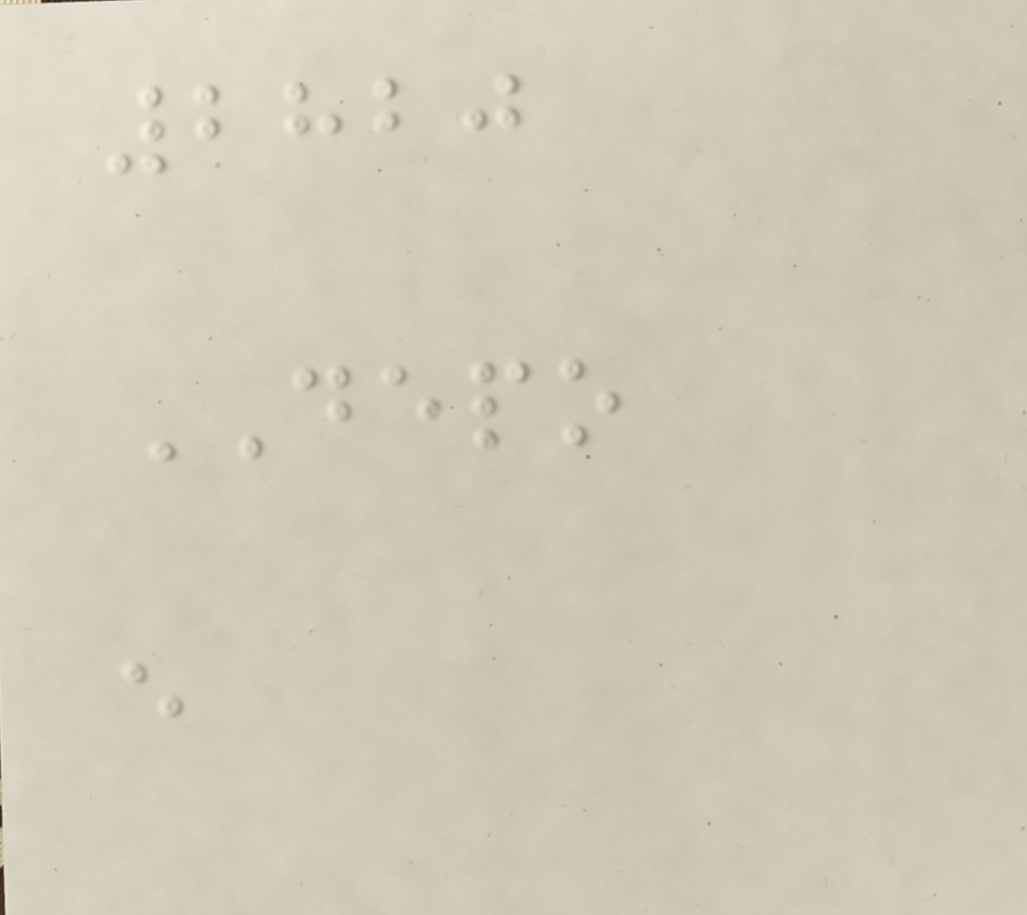2820
DEPO
e
